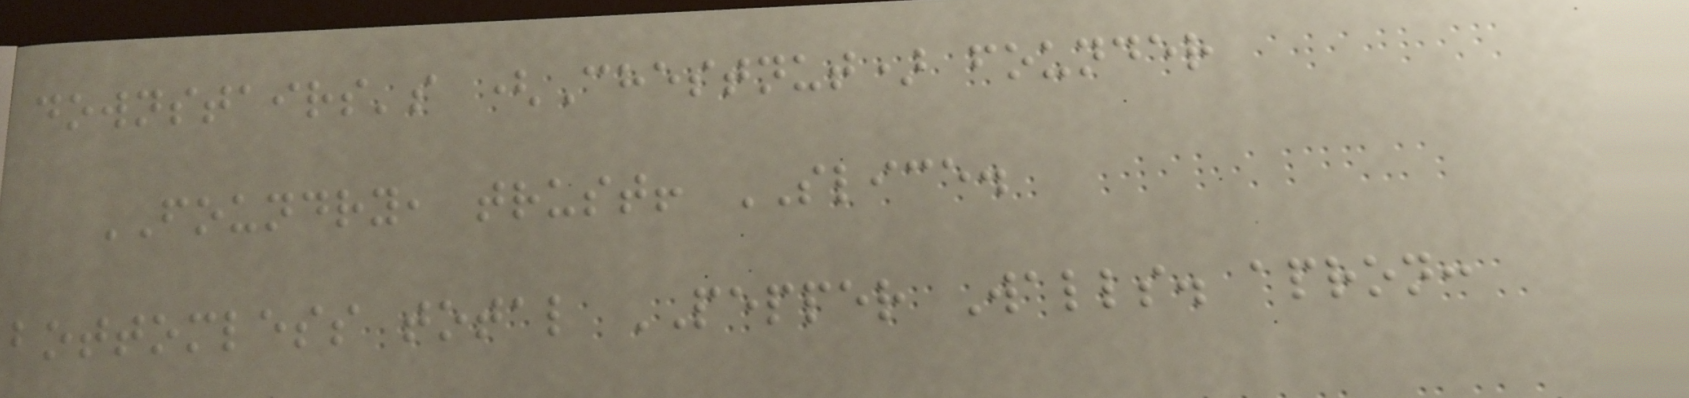downstairs's (Chestnut) founder
FOUNDRY, trust! SLICE.
bottomless total PEPPER Walls. apron:
